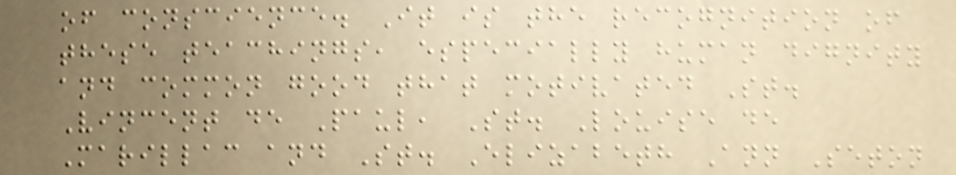of conscience. It is the recognition of
these teachings, especially human dignity
and common good that motivated St.
Vincent de Paul, St. Louise de
Marillac and St. Elizabeth Ann Seton
